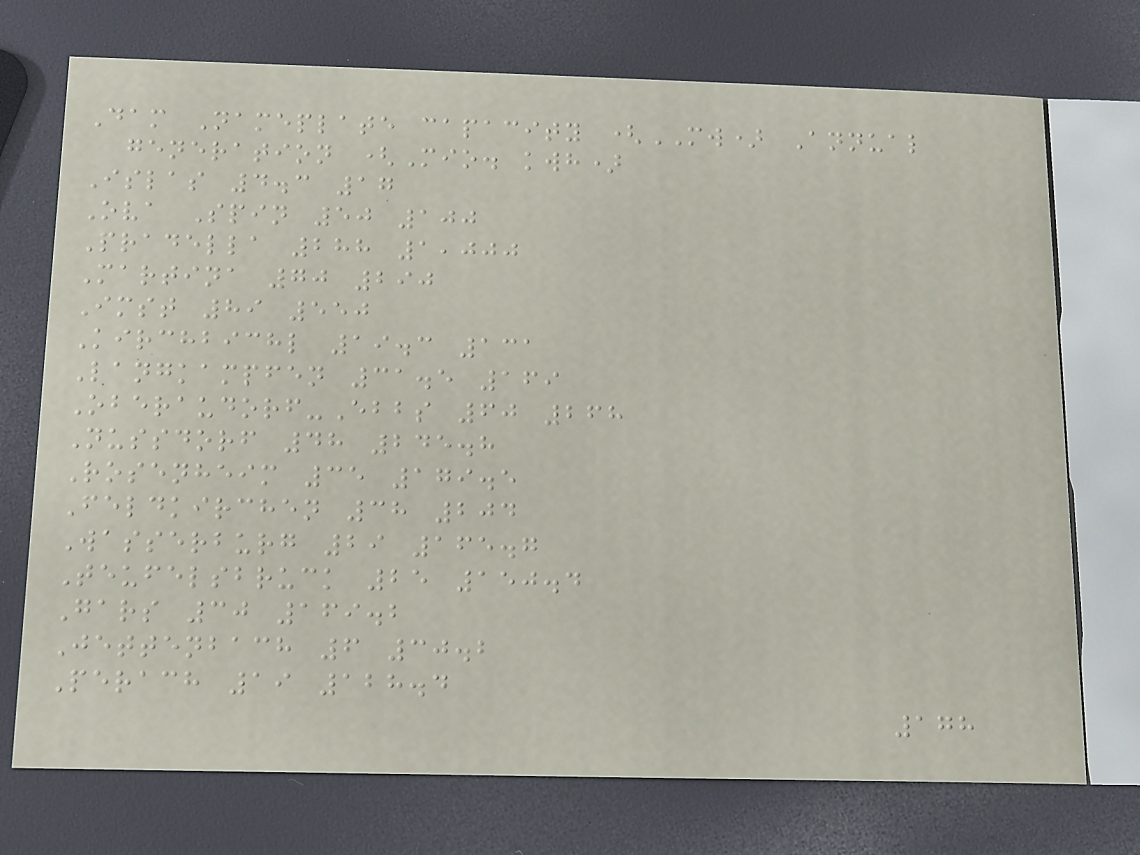Dam Nameplate capacity (MW) Annual
generation (Mio. kwh)
Islas 4.3 17
Ova Spin 50 100
Pradella 288 1,000
Martina 70 290
Imst 89 550
Kirchbichl 19.3 131
Langkampfen 31.5 169
Oberaudorf-Ebbs 60 268
Nussdorf 48 245.8
Rosenheim 35 179.5
Feldkirchen 38 204
Wasserburg 29 165.7
Teufelsbruck 25 150.4
Gars 30 169.2
Jettenbach 6 30.2
Perach 19 128.4
178
